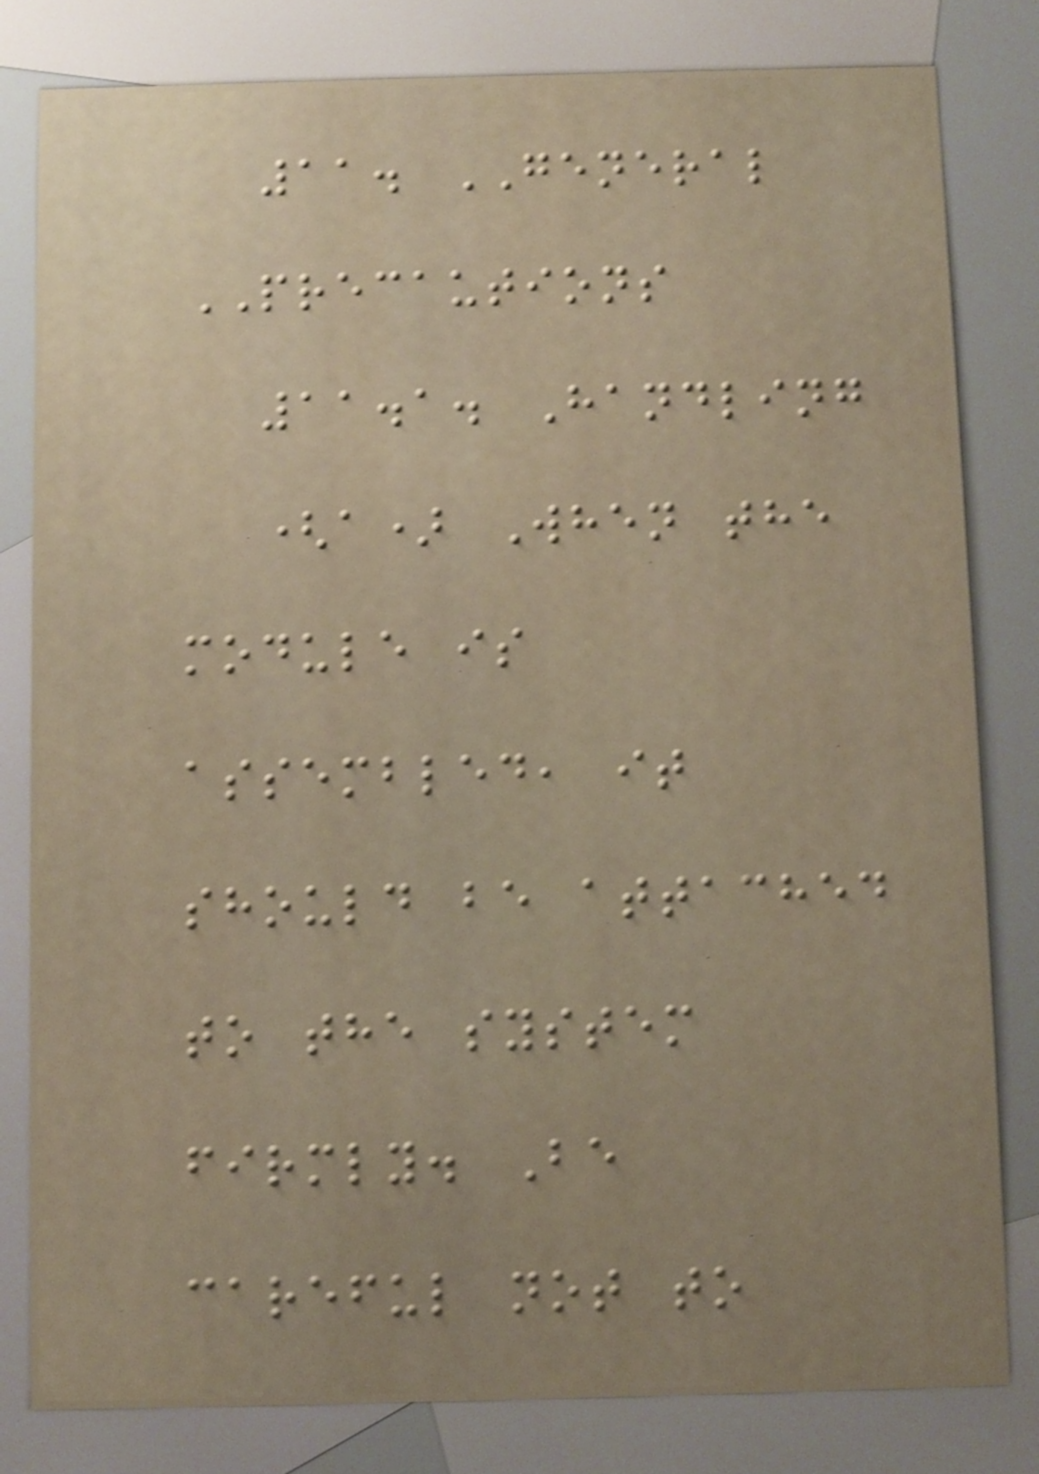11. GENERAL
PRECAUTIONS
11.1. Handling
(a) When the
module is
assembled, it
should be attached
to the system
firmly. Be
careful not to
